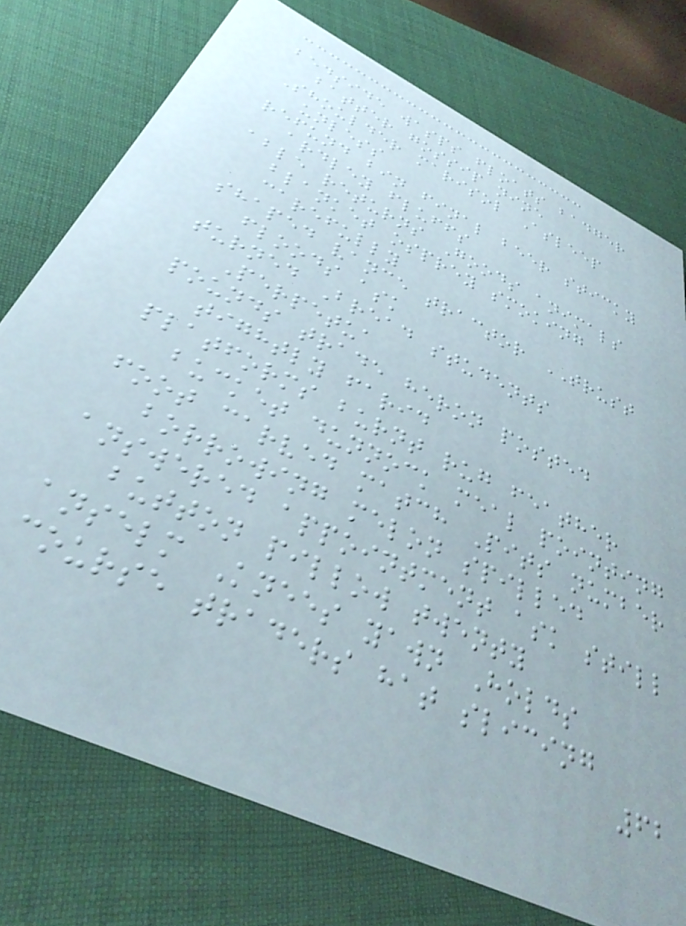bedside wasps floats badger
batter gossip nine
Shoulder marisol Asleep
unless
refund bin final beer sticky
ardley fluffs
able returns Goods animals
blanket osprey smoking
carefully
shaped vance tractor TRUST
floods ask
turned Bread students
Perpetua
pounds trade heron posted
tightly farid
platforms burnt rug feather
bucket dunnock meal pointing
foot carved match Pits number
borrowing melon spilled
answered appointment ask still
button pillow twenty
anselm Knees yawn Holds
course traders hat slicing
62
